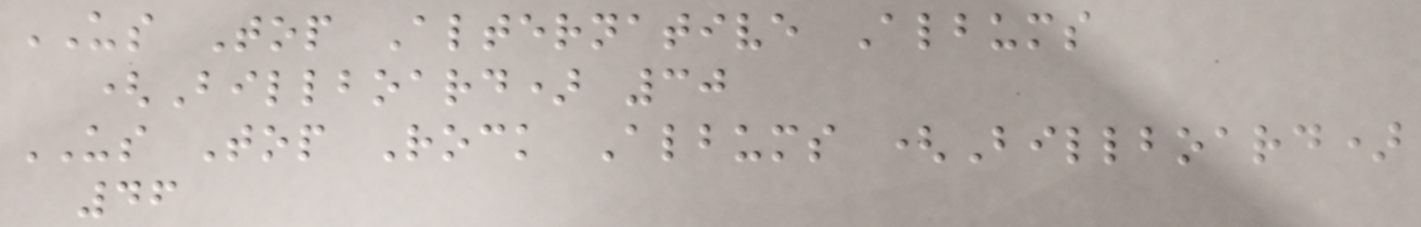US Top Alternative Albums
(Billboard) 30
US Top Rock Albums (Billboard)
46
